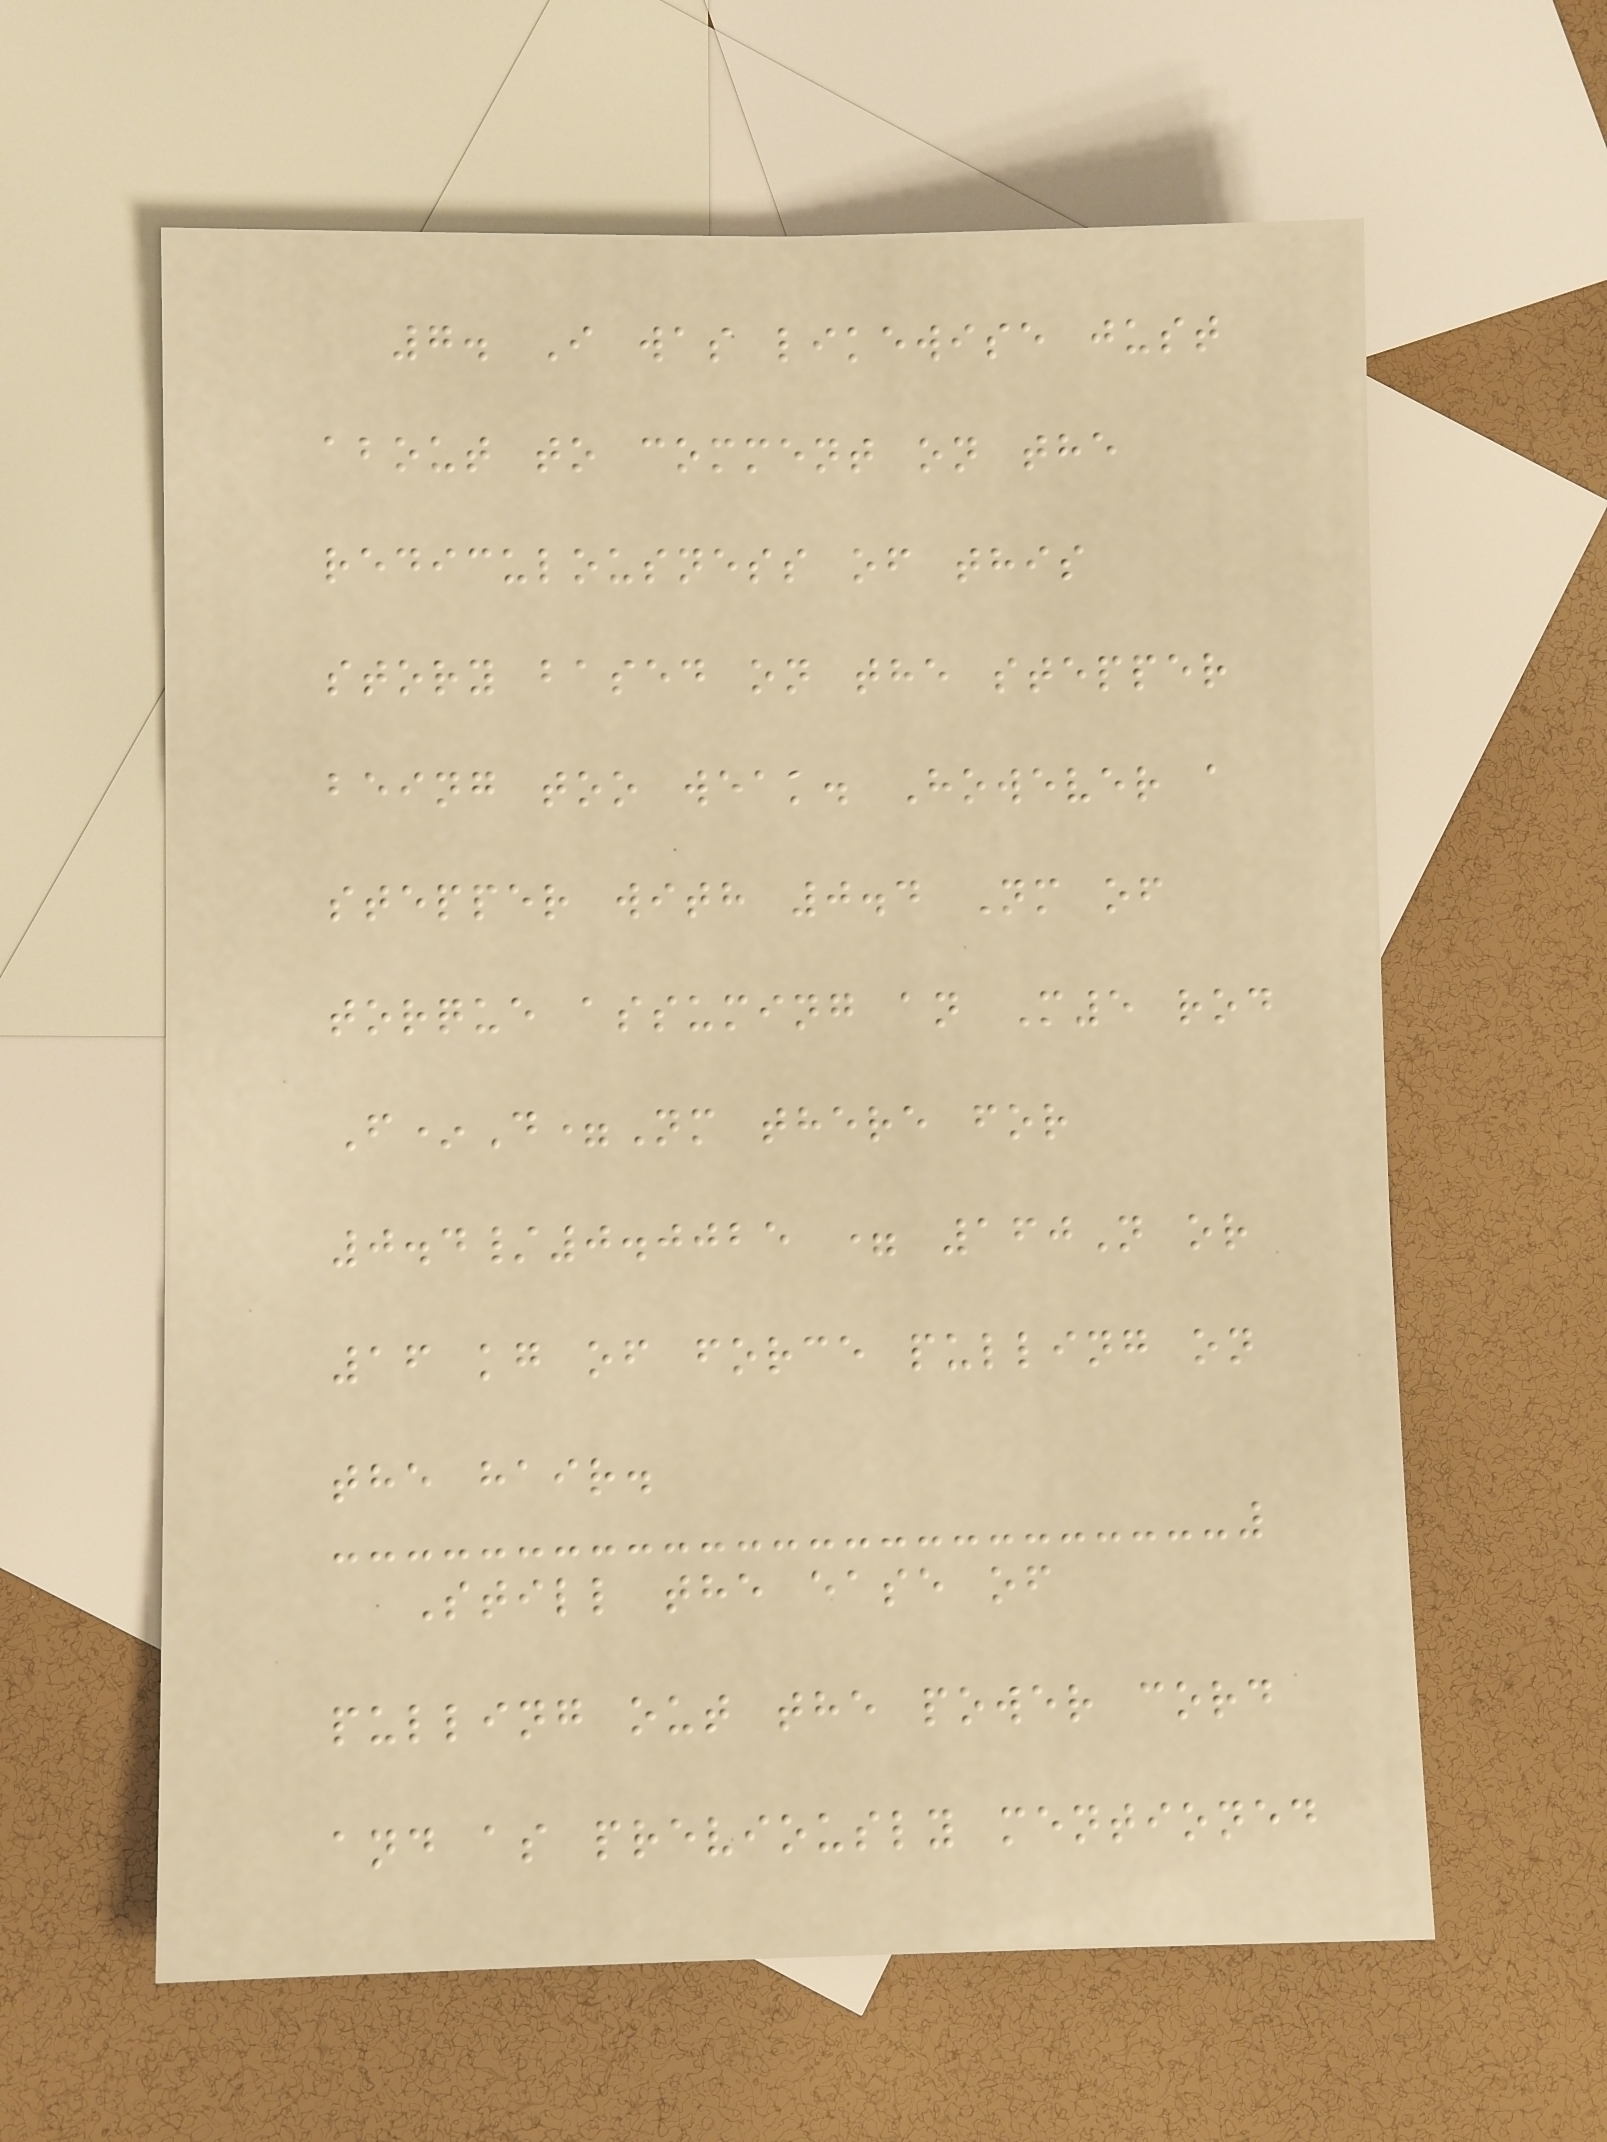7. I was likewise just
about to comment on the
rediculousness of this
story based on the stepper
being too weak. However a
stepper with 0.4 Nm of
torque assuming an M5 rod
F*D=Nm there for
0.4/0.0025 = 160N or
16 kg of force pulling on
the hair.
Still the ease of
pulling out the power cord
and as previously mentioned
